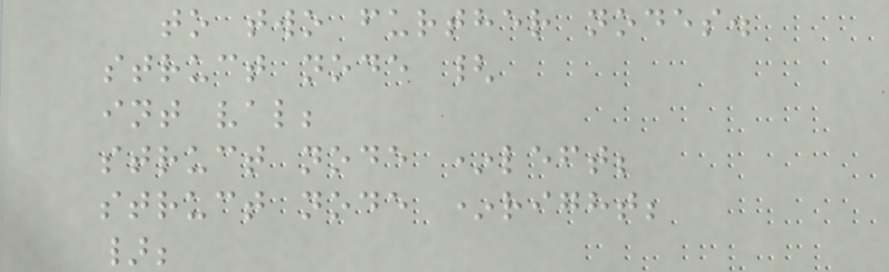to two further nodes.
struct node {
int val;
struct node *left;
struct node *right;
};
